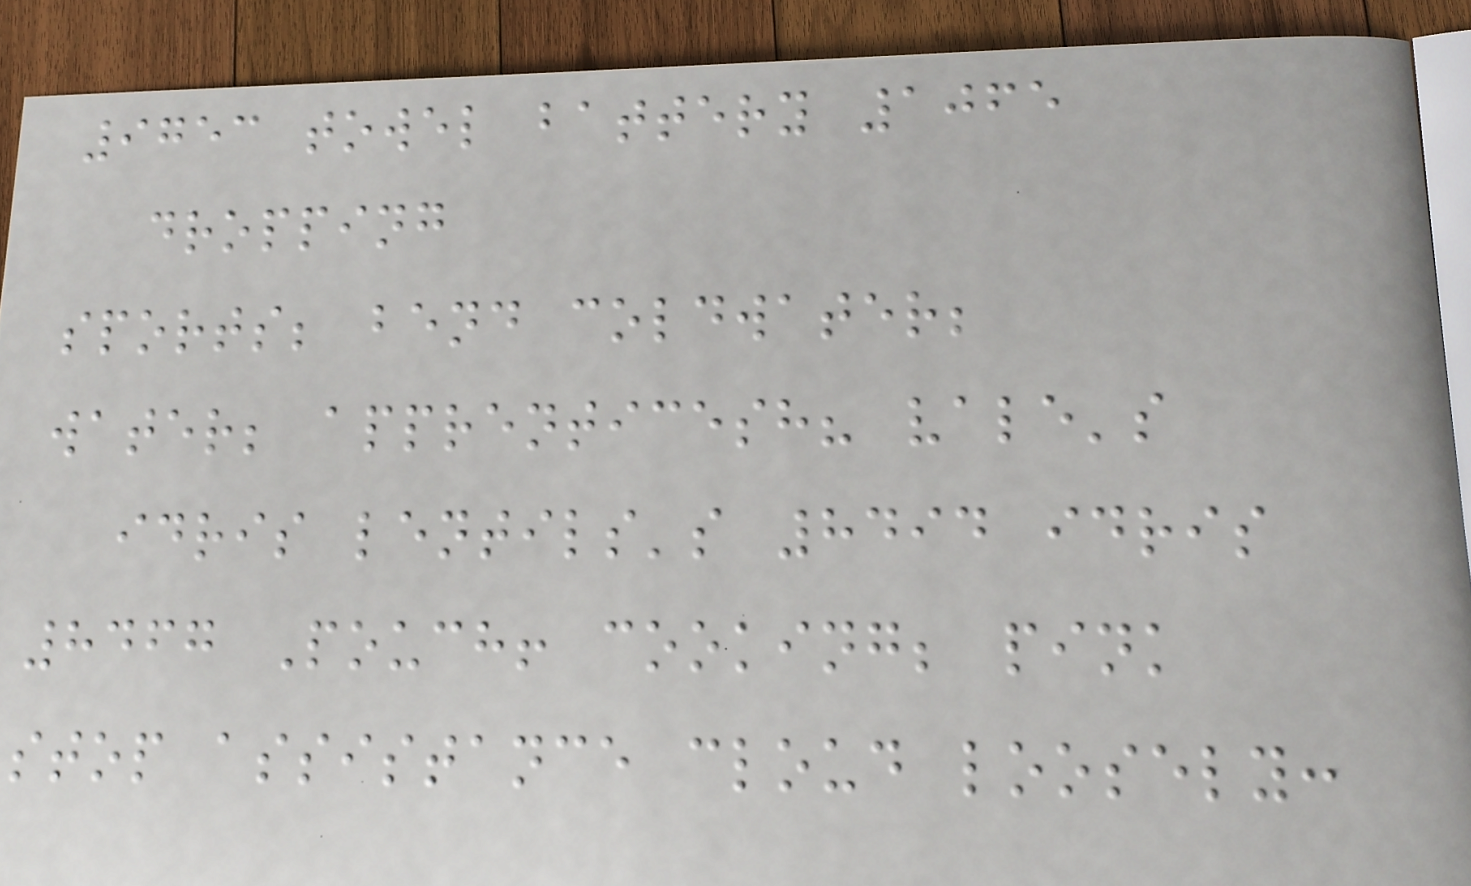9753 towel battery 1065
dropping
sports; bend coldwater;
water; apprenticesh? vale's
idris lentils's 8494 idris
8467 Pouch! cooking; pink
stop assistance cloud loosely:
